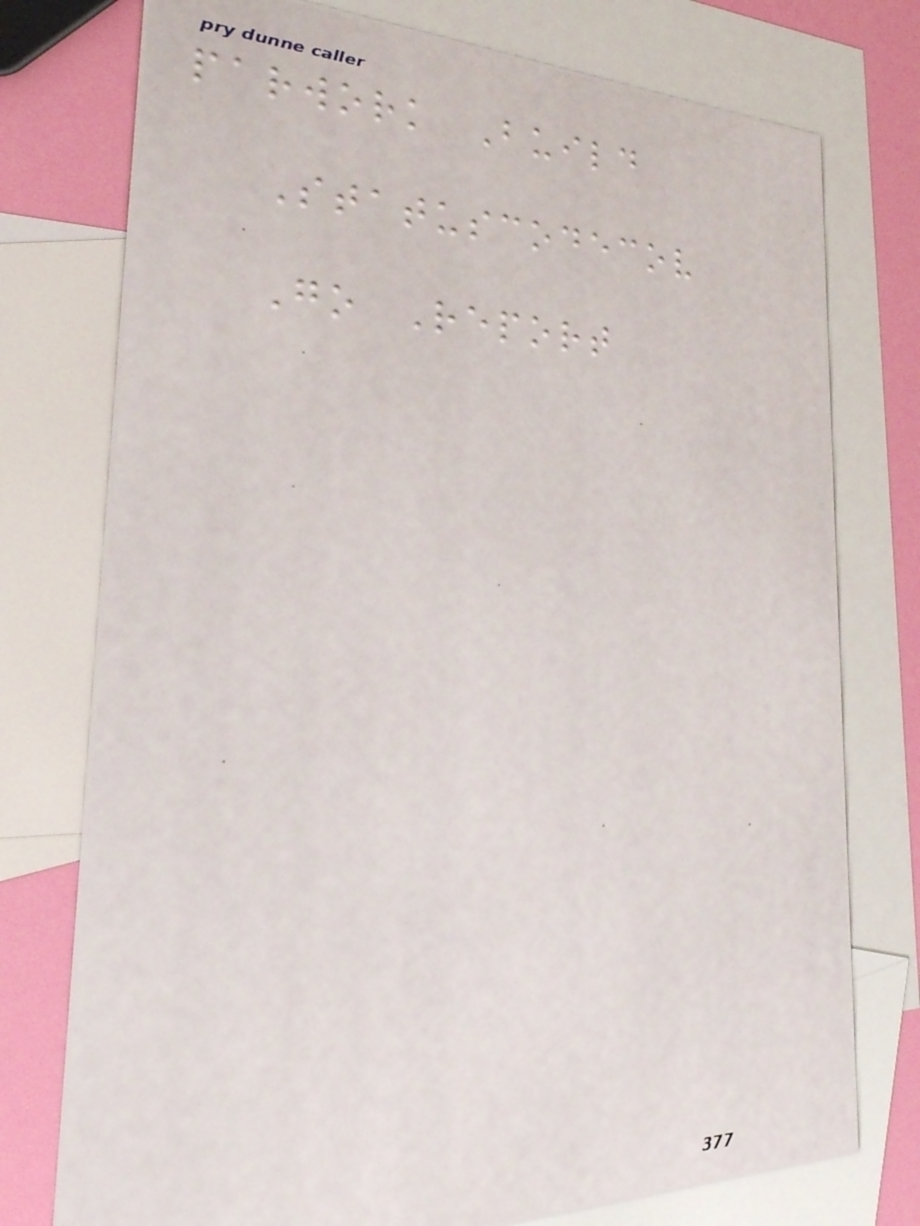parwork Build
Statuscodecov
Go Report
